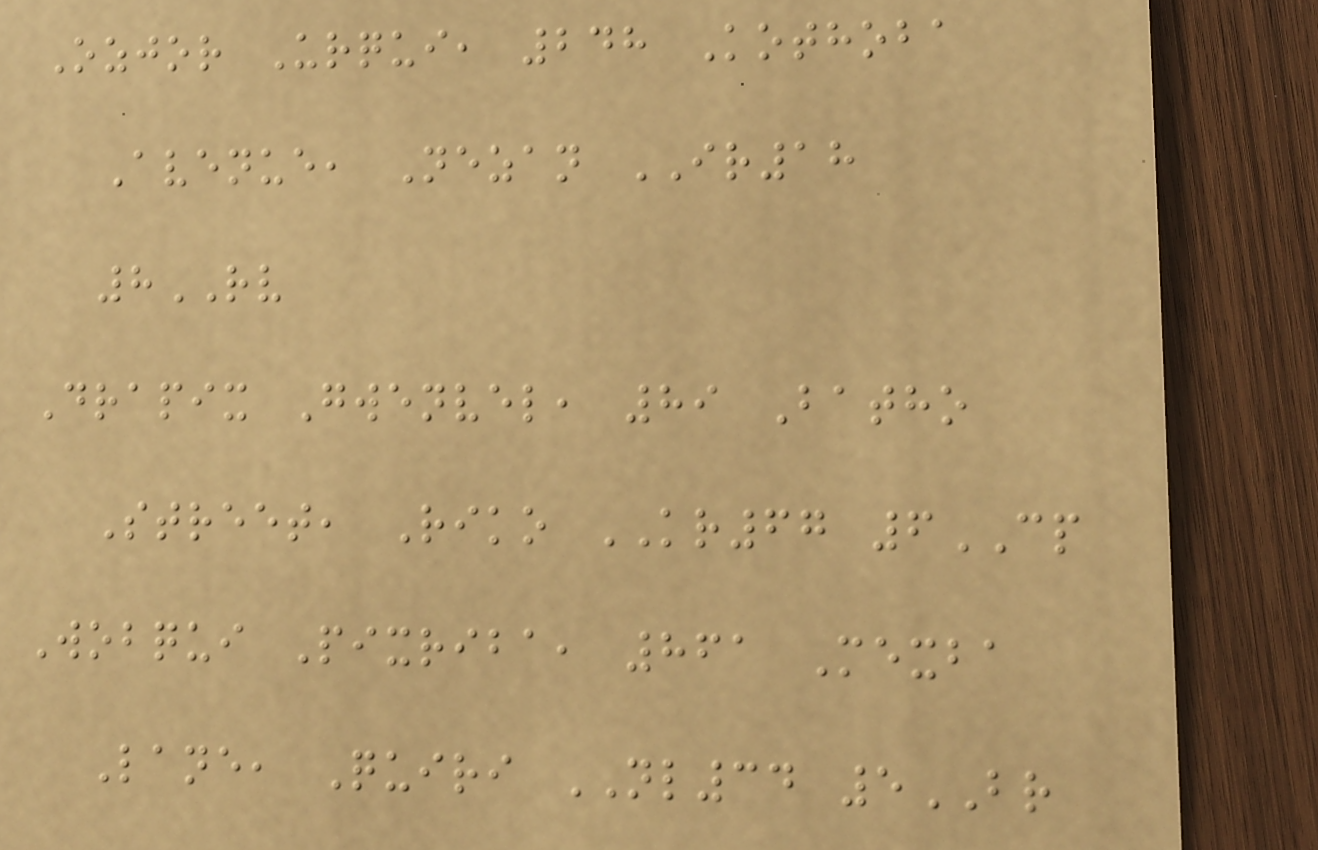Ozjor Urqui, 248 Kothoba
Avenue, Nezan IR18
8RV
Drapix Gwenvel, 89 Batho
Street, Riko KR67 6CP
Wobqui Pixriba, 861 Mexba
Lane, Quiri NL34 5BR
